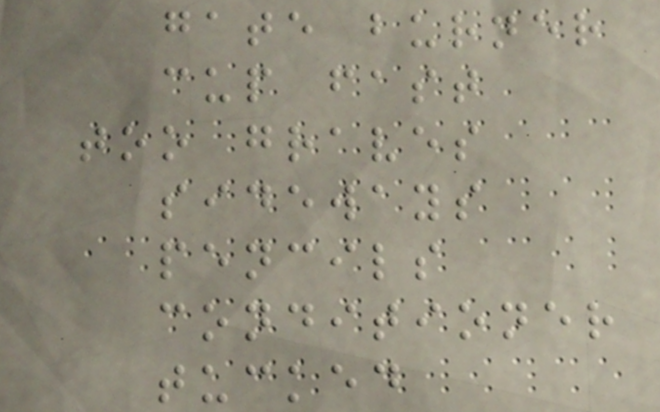gate burner
cup fast
too graves
sideways
pencils
conditioner
tucked
